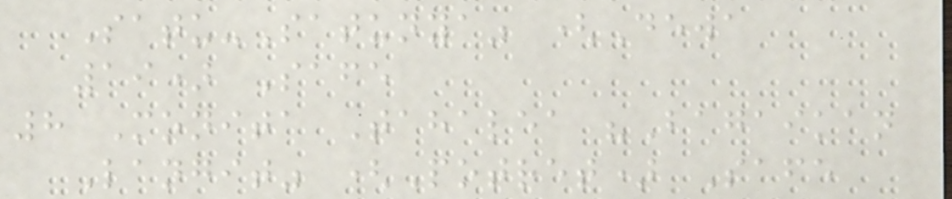Satu-Satunya" (Dewa
19) Safe
8 Monita Tahalea "Bagaikan
Langit" (Potret) Safe
